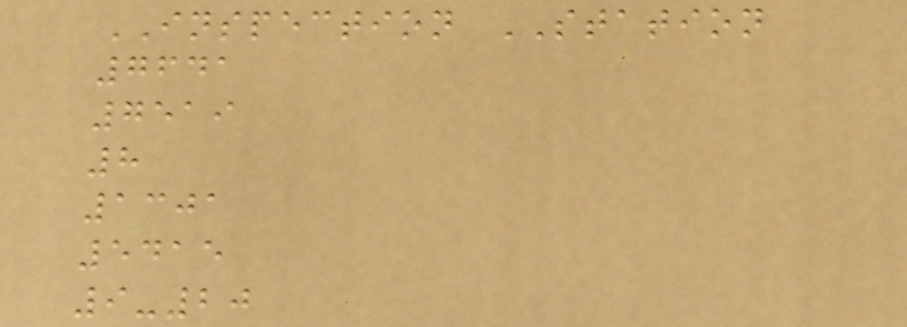INSPECTION STATION
7641
7519
8
1301
5415
9-20
